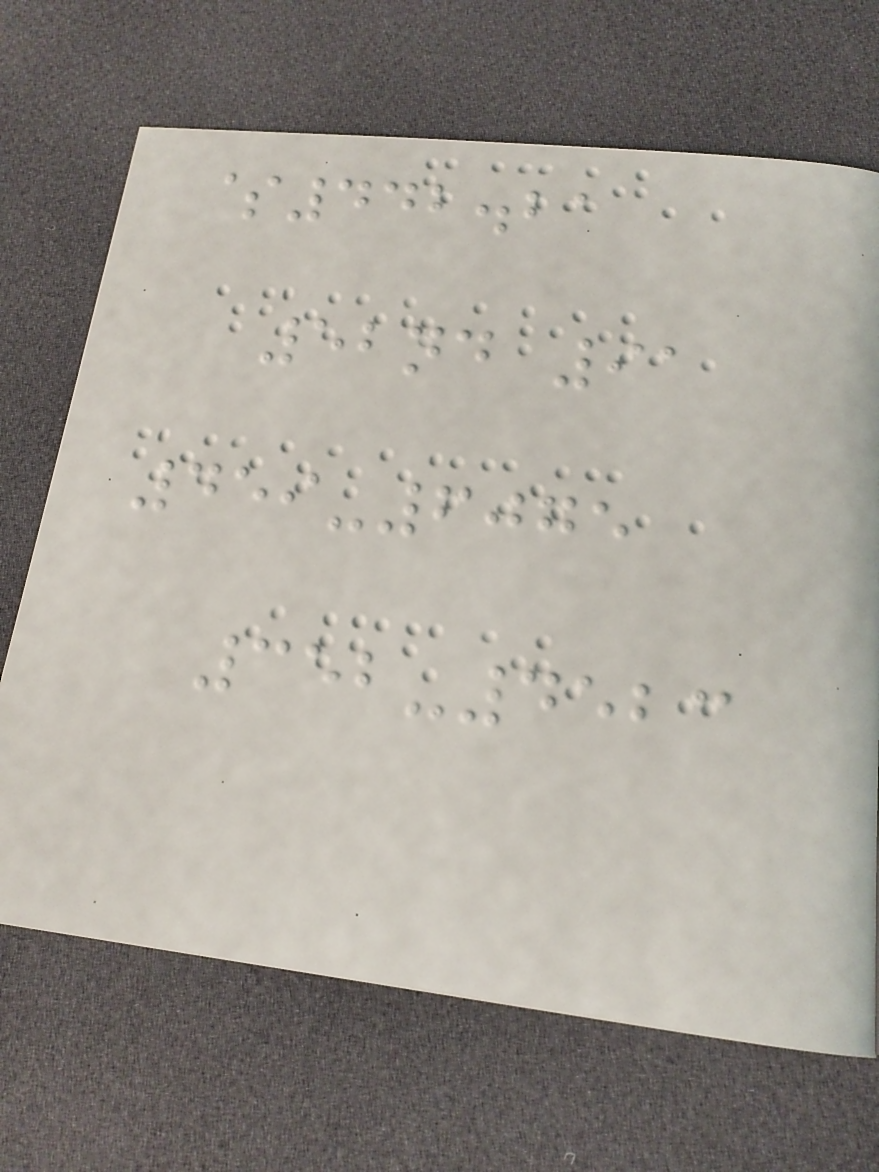$442.21
52nd 91
459-6075
352-4523
